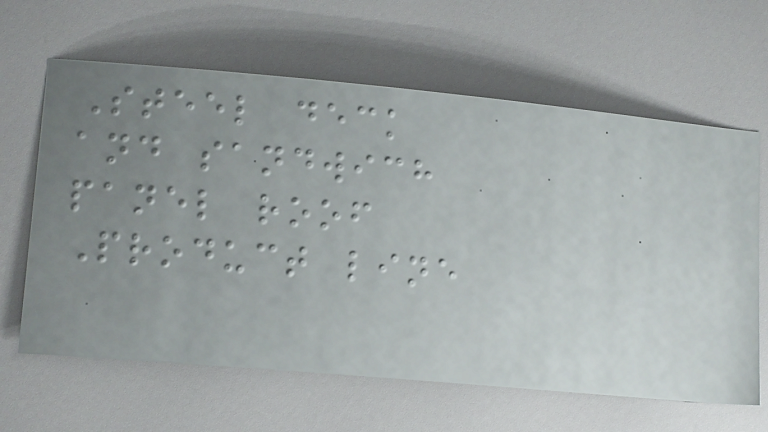Steel deck
and sandwich
panel roof
Product line
